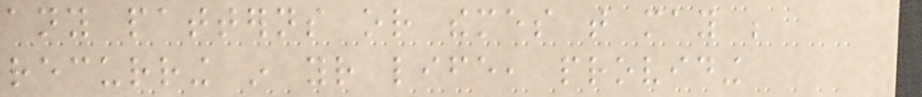any patterns or themes that may be
recurring in your life, providing
